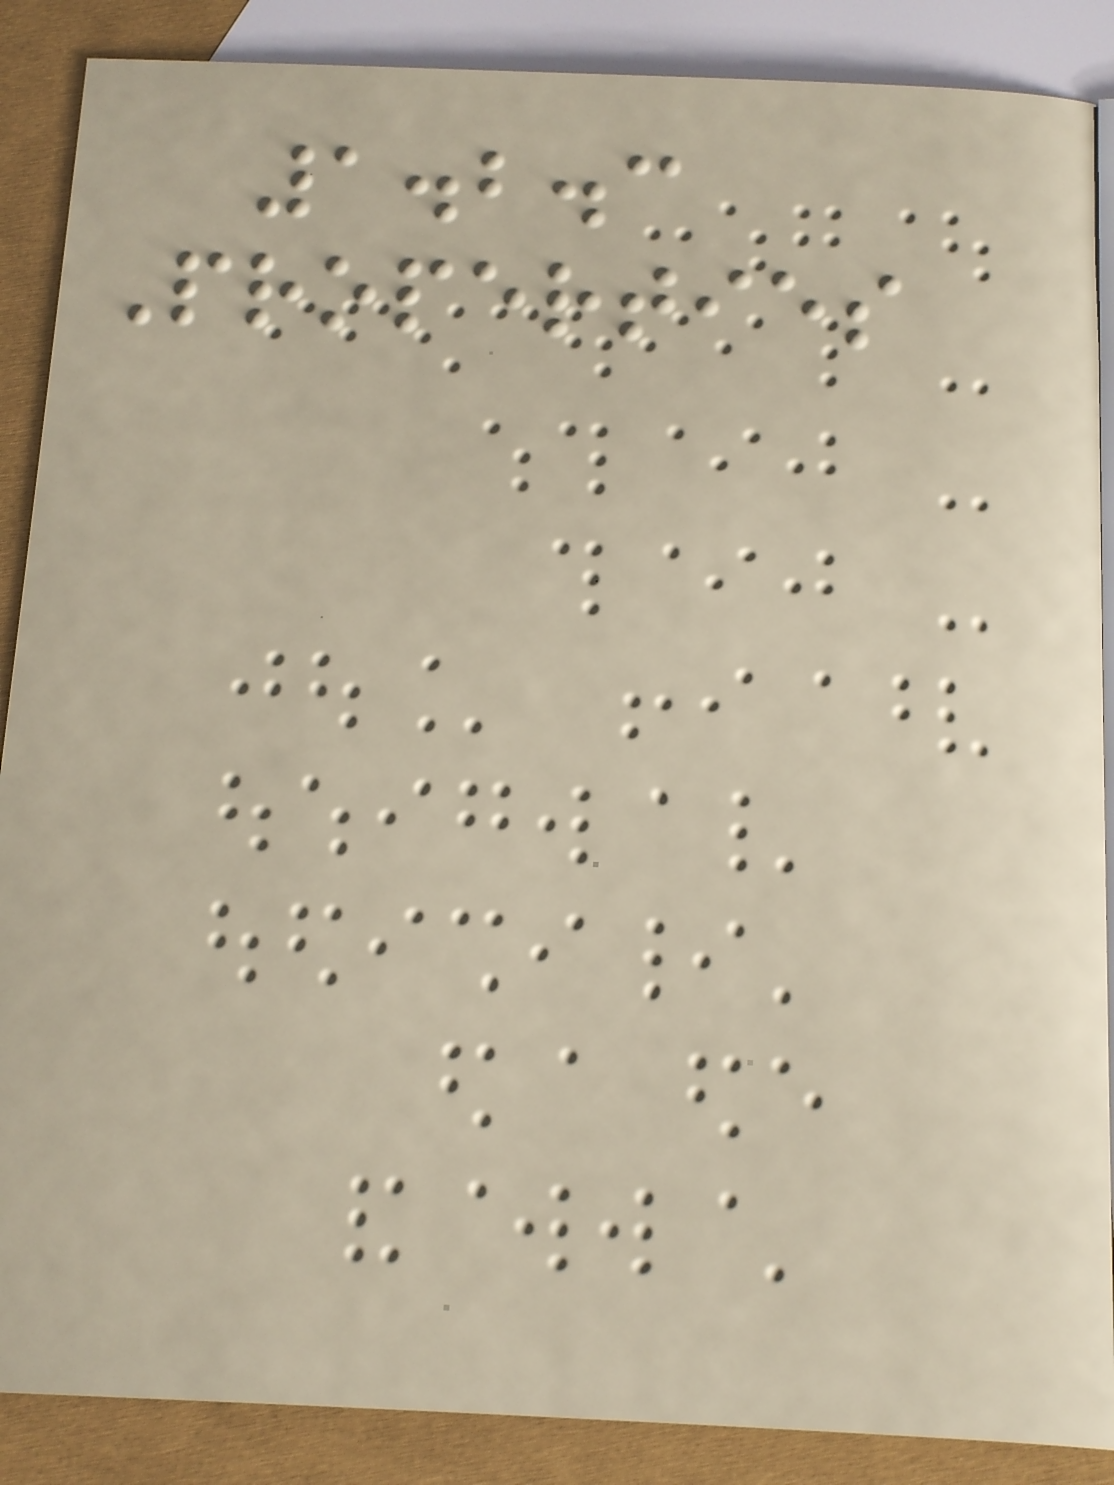1.2.3
Properties
